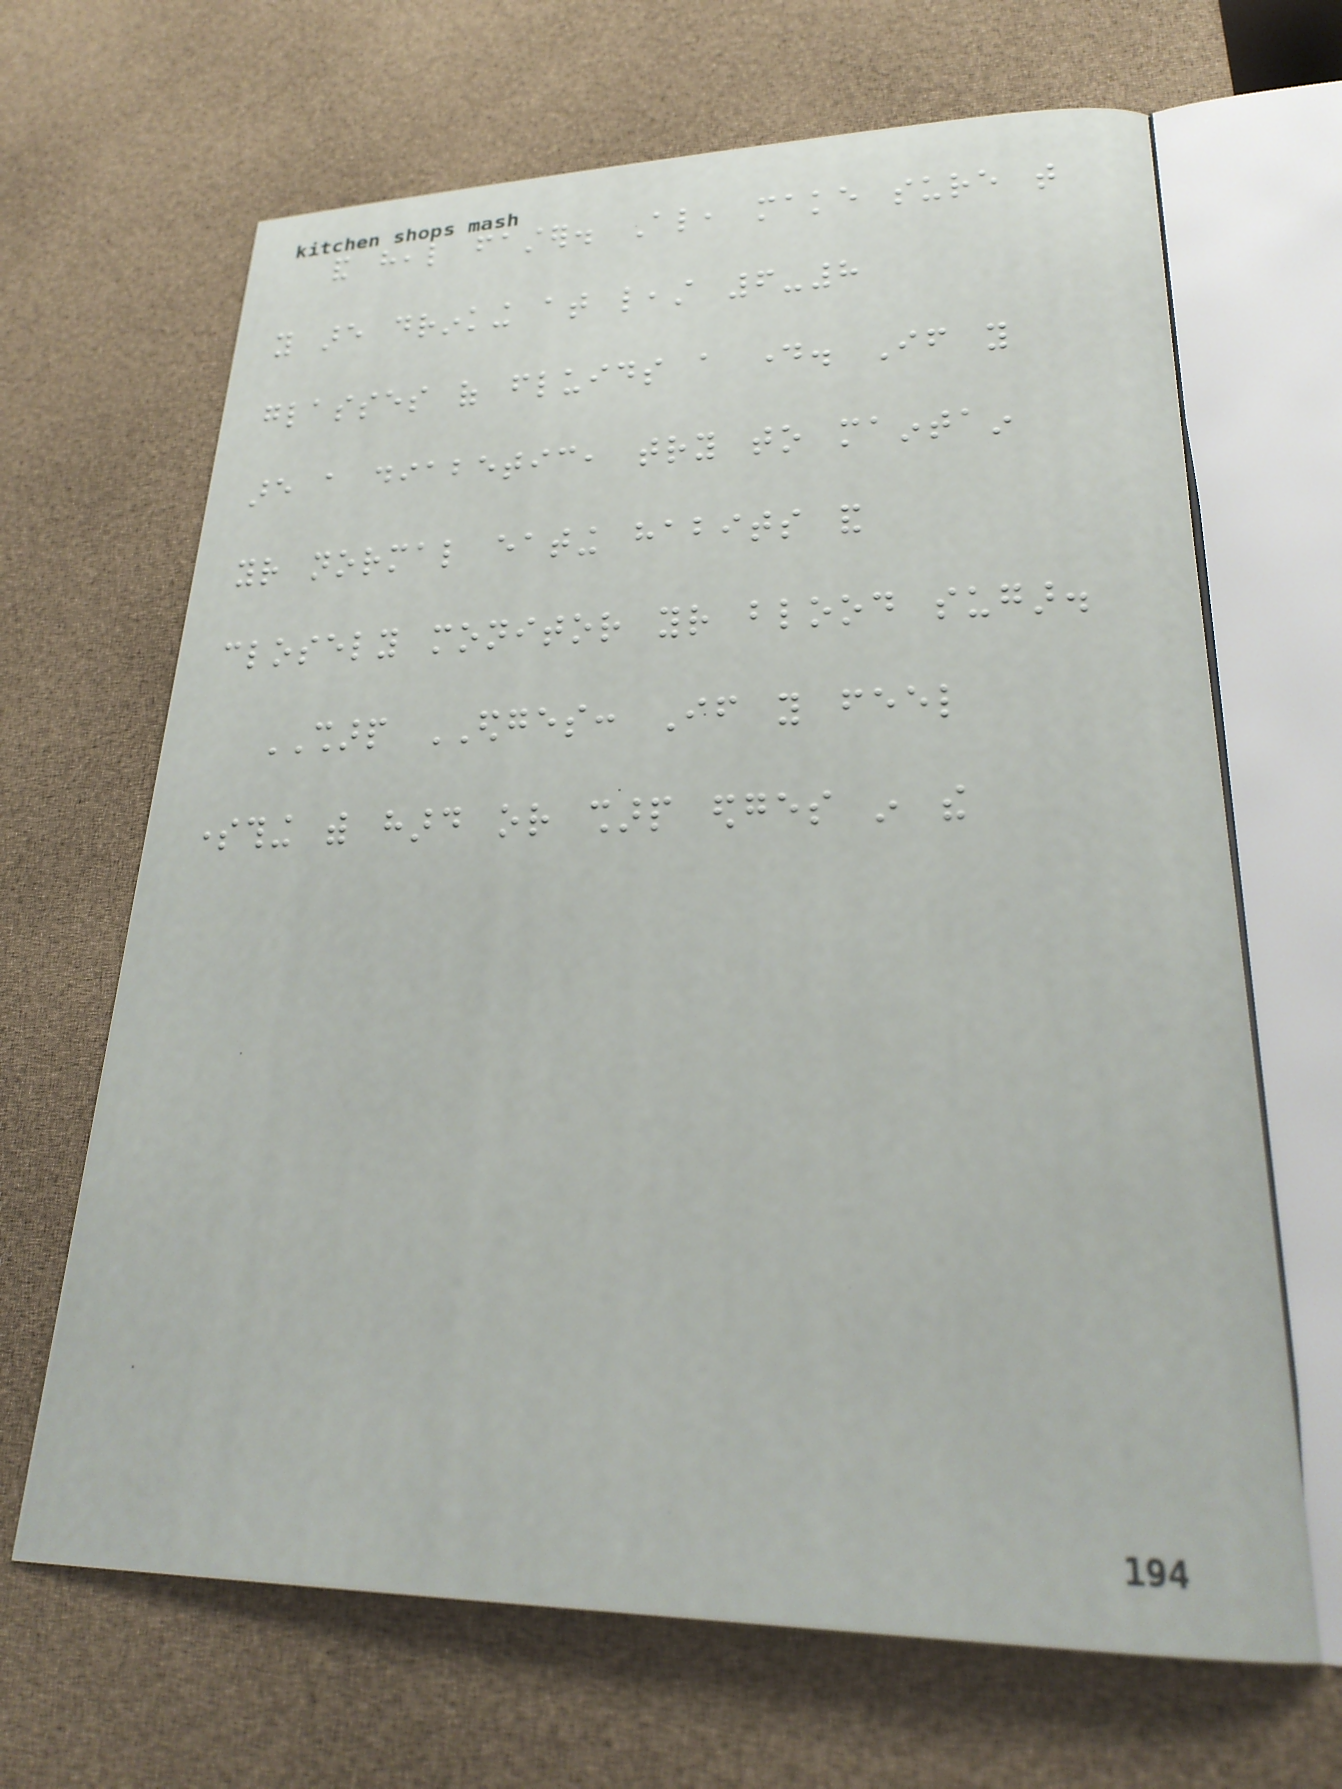and heal faster. Also, make sure that
you are drinking at least 6-8
glasses of fluids a day. If you
are a diabetic, try to maintain
your normal eating habits and
closely monitor your blood sugar.
SHARP EDGES: If you feel
something with hard or sharp edges in the
